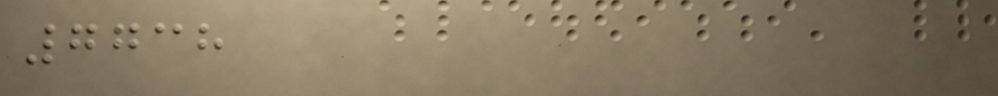7738
